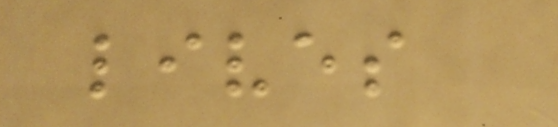lives
